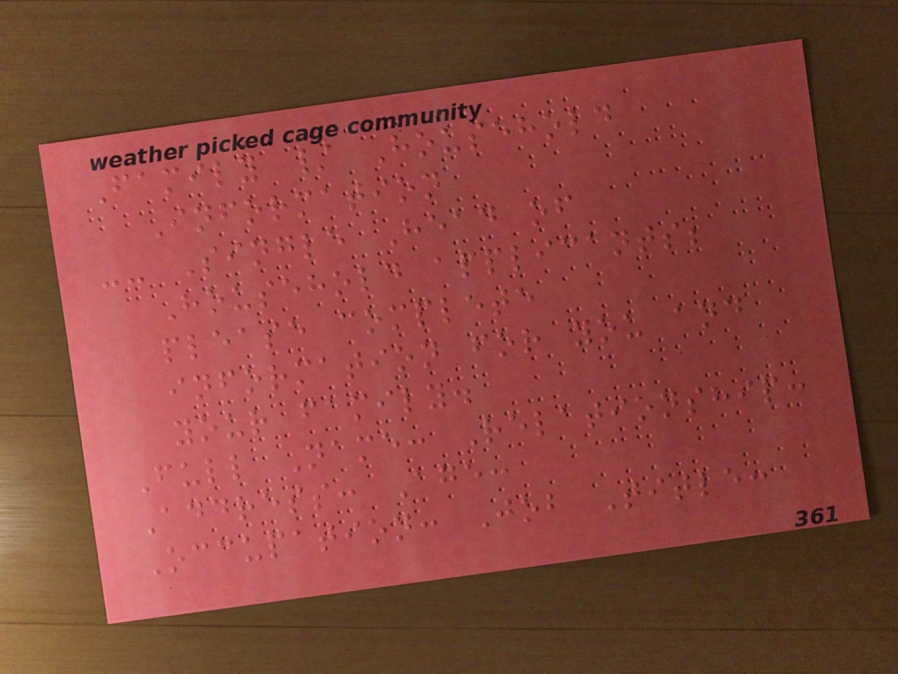Family / Household
Information
-- Single Head of
Household applicants;
please complete
information for you and
your family.
Full Name: Relationship:
Address: Age:
Occupation: Job Title:
